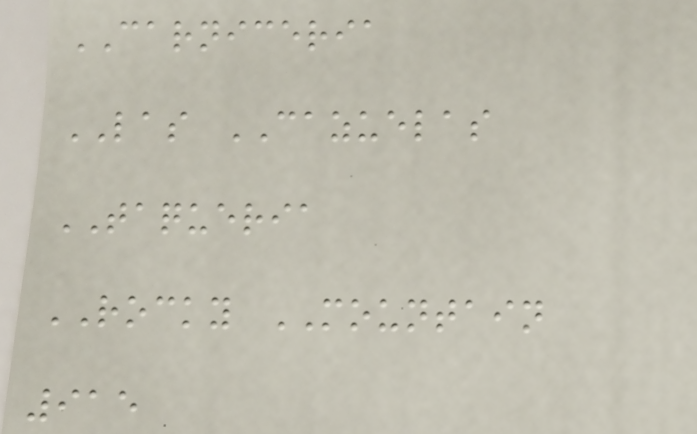CARNICERIA
LAS CAZUELAS
TAQUERIA
ROCKY MOUNTAIN
915
